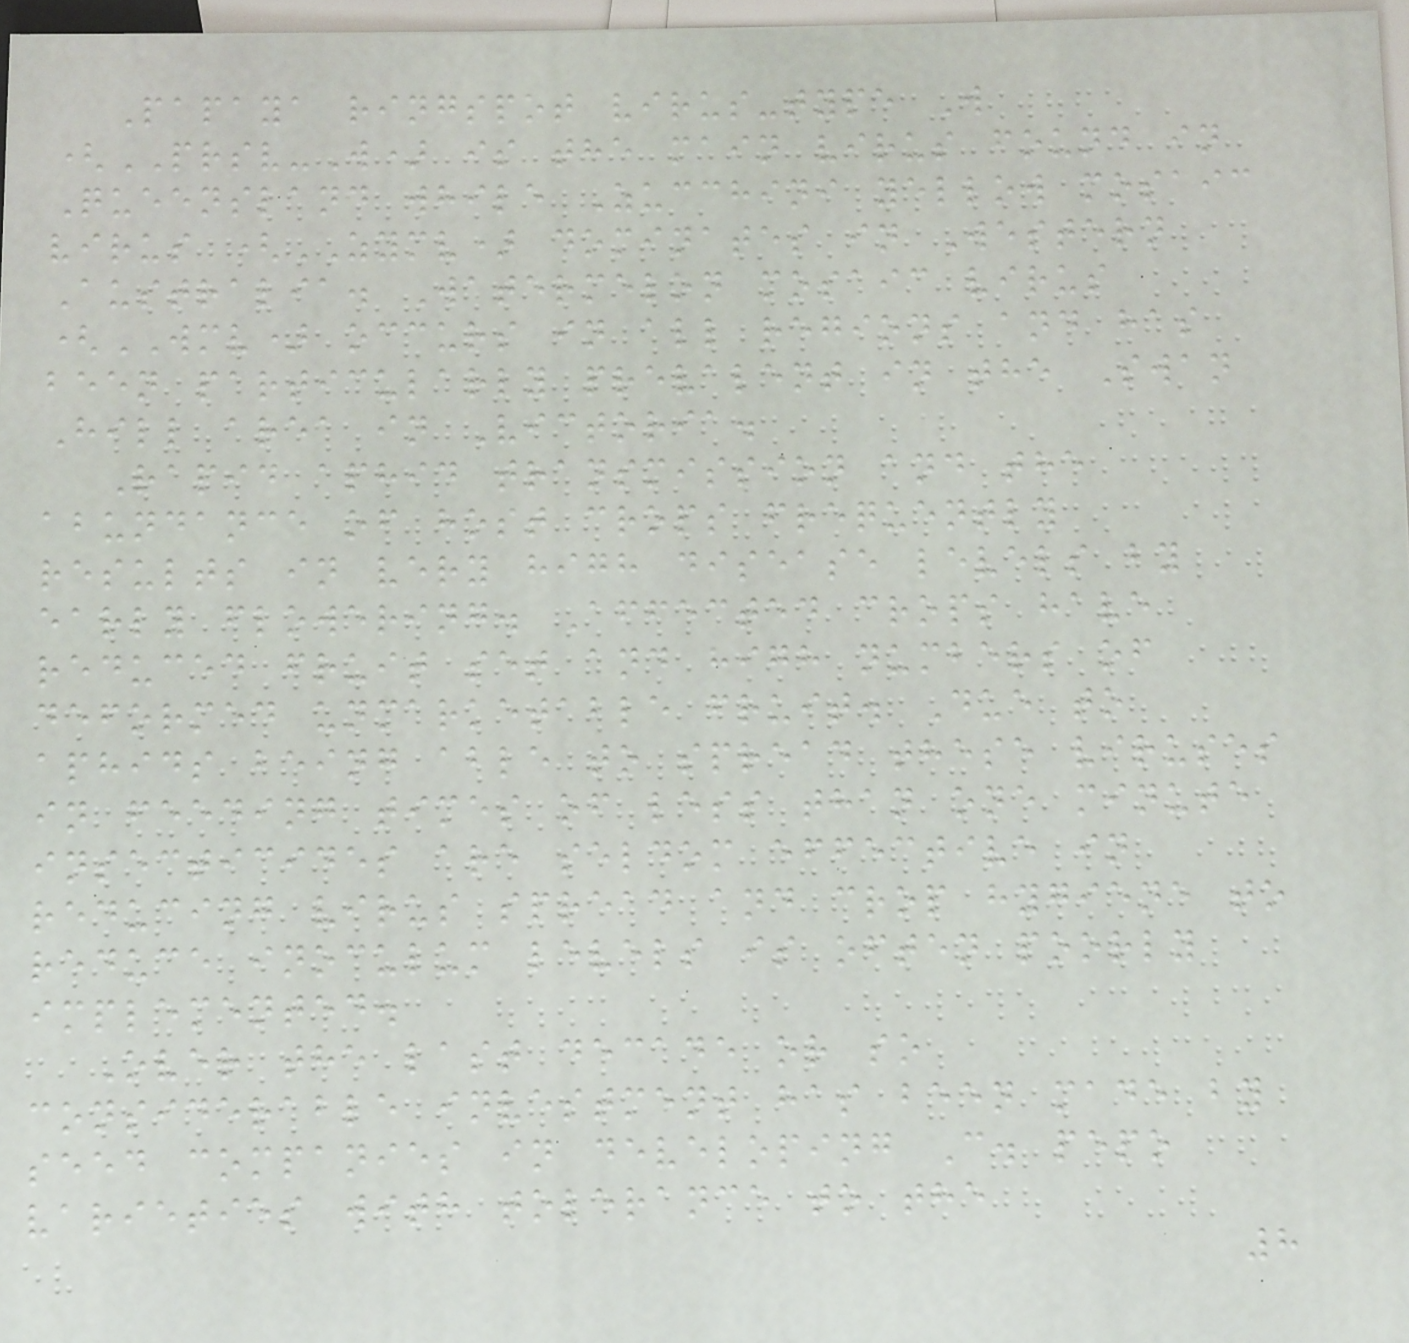Papaya ringspot virus-type W
(PRSV-W) is the main virus found in
Queensland while Zucchini yellow mosaic
virus (ZYMV) dominates in Western
Australia. Watermelon mosaic virus
(WMV) occurs in all regions and has
been particularly prevalent in the Swan
Hill area in Victoria.
Rapid aphid transmission and the
abundance of host crops frequently
results in very high disease levels by
early flowering. Affected crops have
reduced fruit set and high numbers of
deformed unmarketable fruit. Due to
aphids being able to spread these viruses
in feeding times of less than one minute
insecticides are seldom effective in
reducing virus spread and crop hygiene to
reduce inoculum levels is often poorly
implemented.
Over the last decade or so
considerable investment has been made by
seed companies in developing C. pepo
varieties with tolerance to the
8
